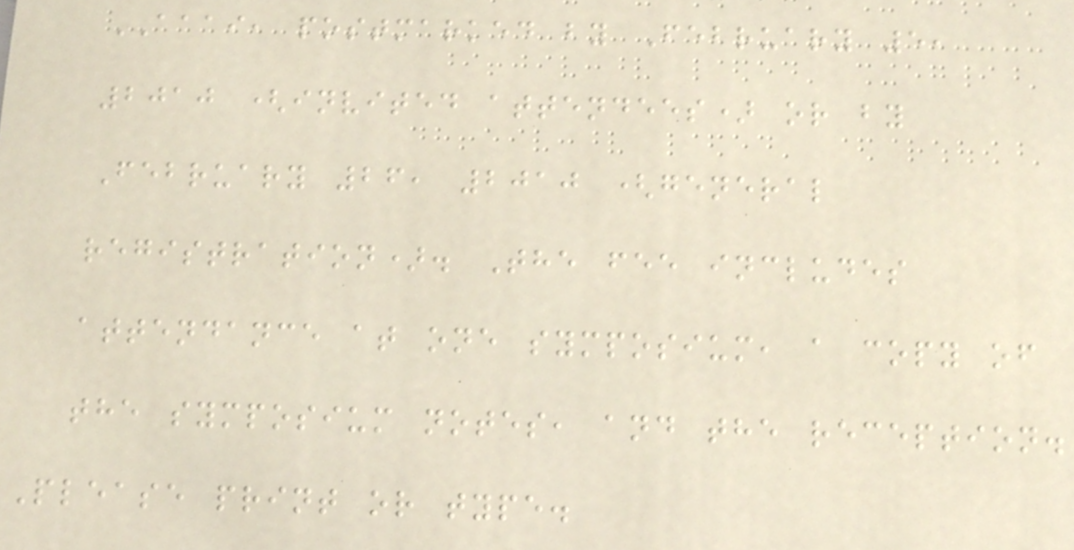AAAI, postmarked by February 5,
2010 (invited attendees) or by
February 26, 2010 (general
registration). The fee includes
attendance at one symposium, a copy of
the symposium notes, and the reception.
Please print or type.
